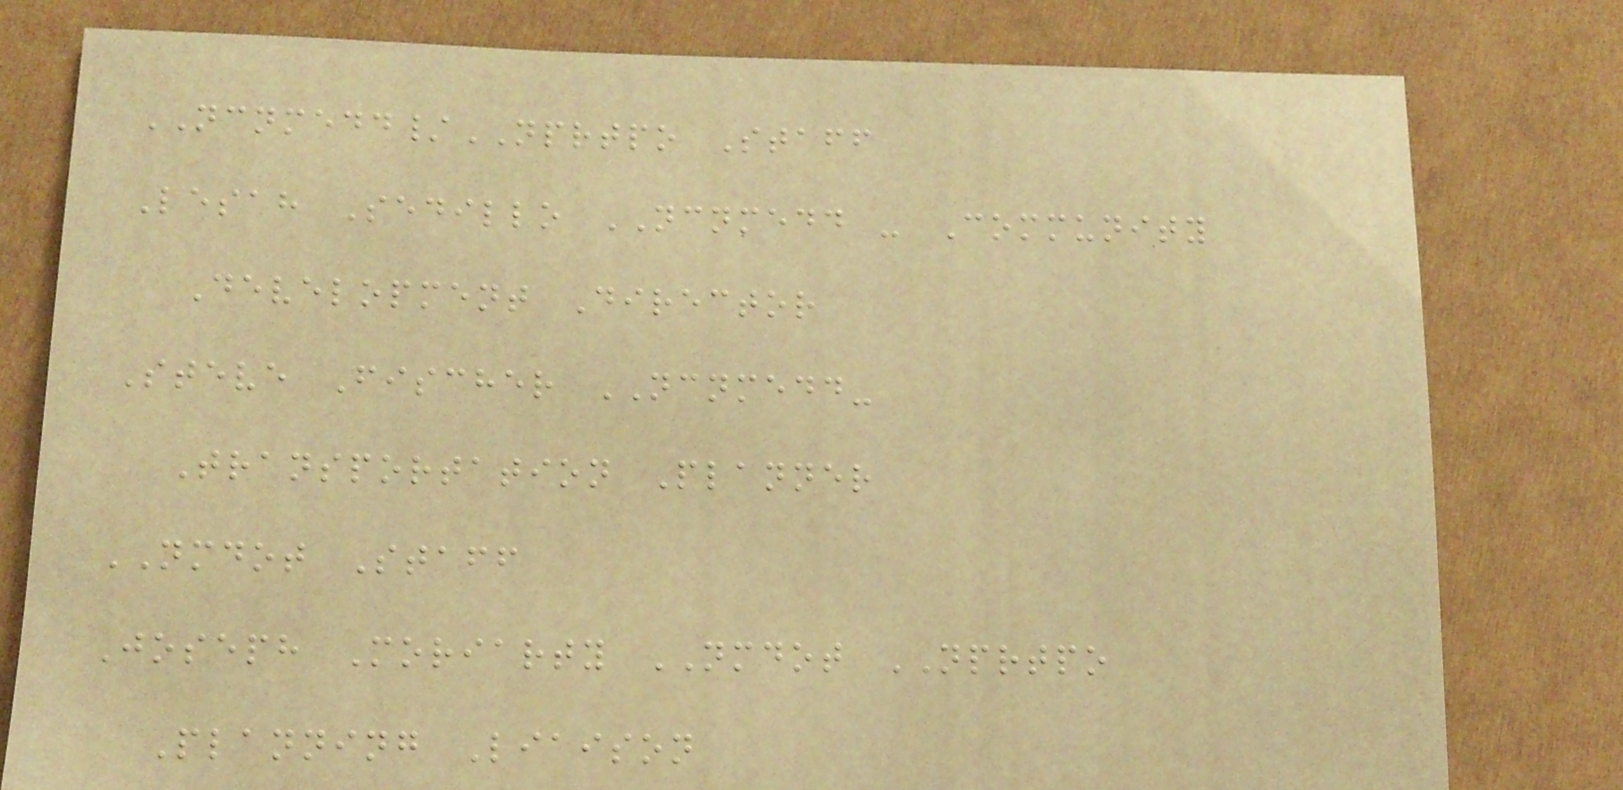NCNMEDD/NPRTPO Staff
Lesah Sedillo NCNMEDD - Community
Development Director
Steve Fischer NCNMEDD-
Transportation Planner
NMDOT Staff
Joseph Moriarty NMDOT NPRTPO
Planning Liaison
